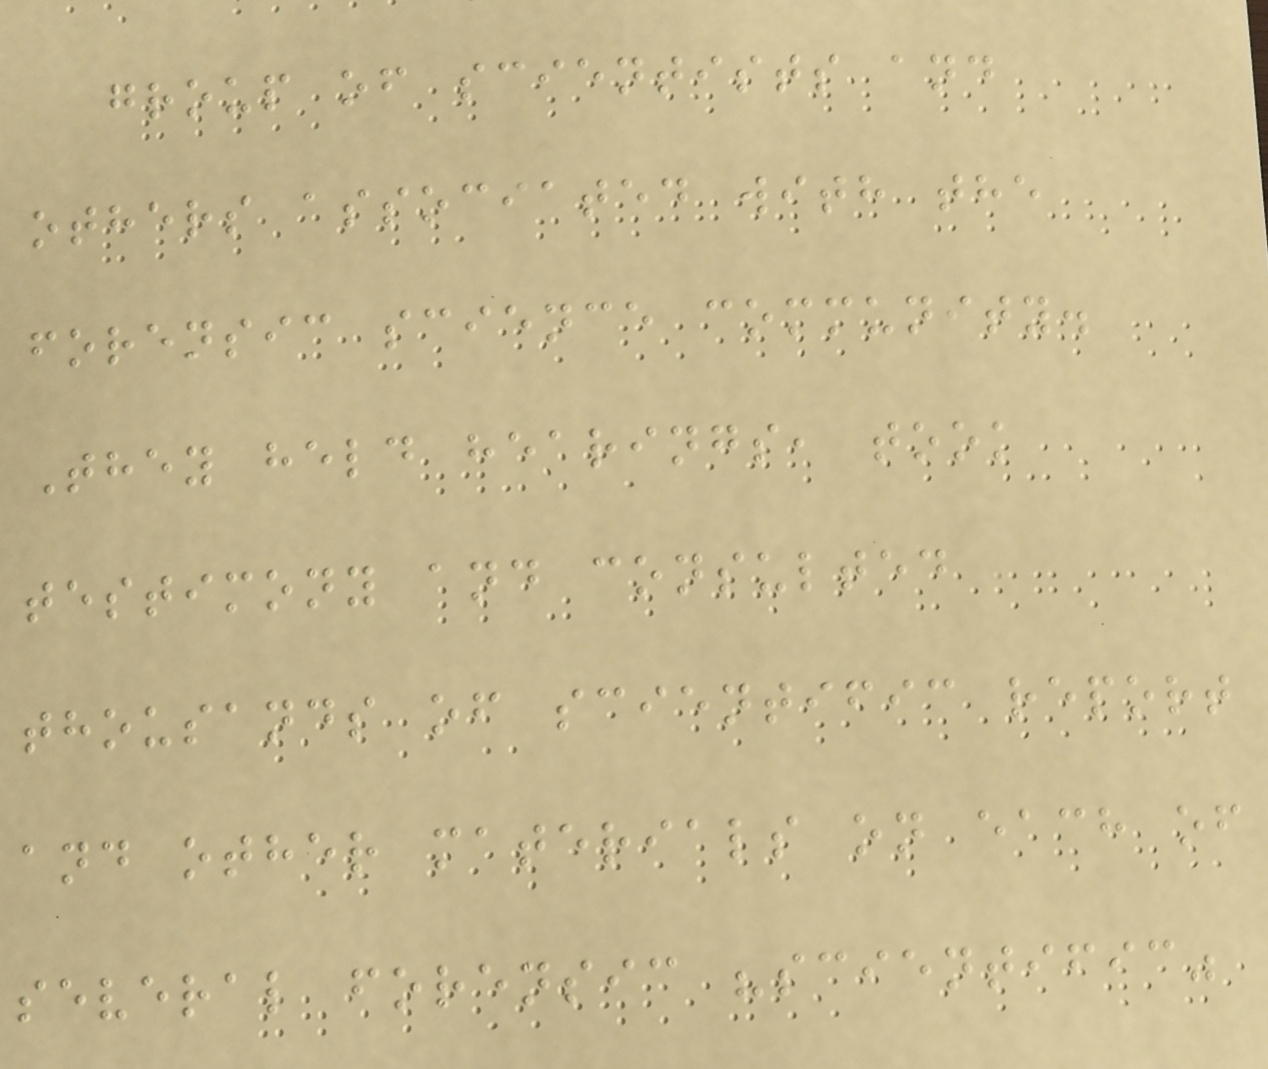group of scientists and
others associated with the
forensic science community.
They held hearings, took
testimony and consulted
thousands of scientific report
and other materials on each of
several forensic "scientific"
